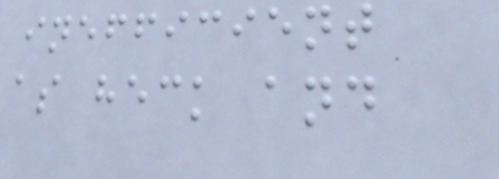inefficient
as heck and
